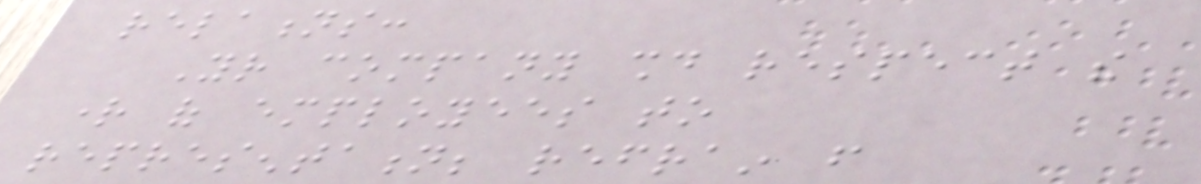relations:
Your company should respect the
right of employees to
representation; refrain from
